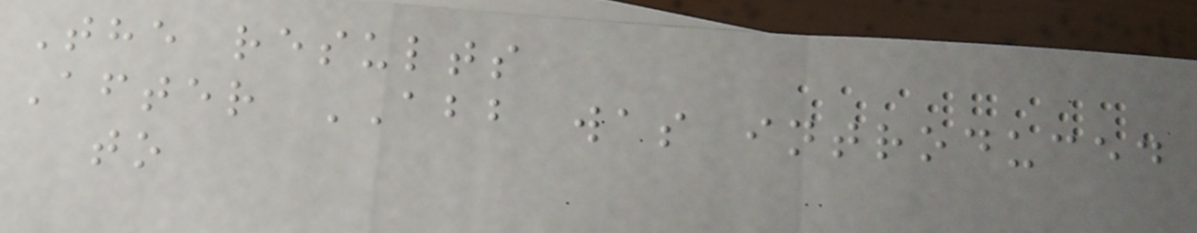The results
After ABB was introduced
to
